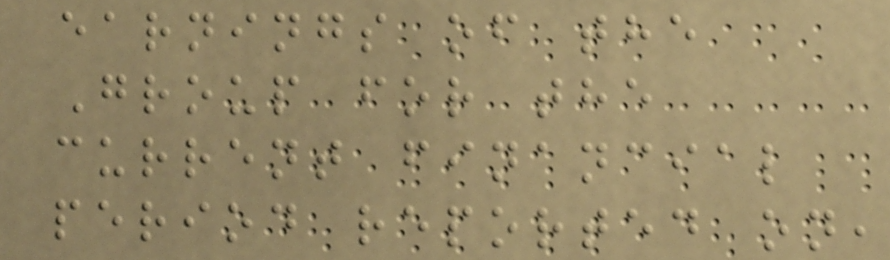earnings of the
Group for the
current financial
period reported on,
